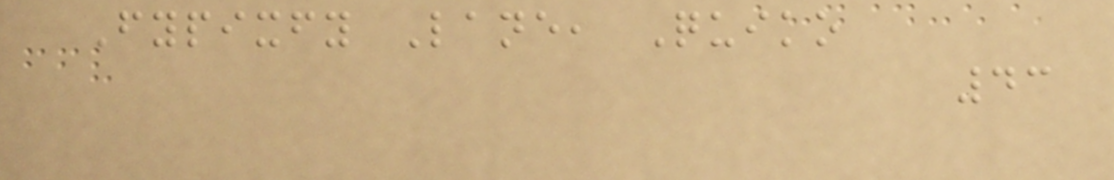Fypixfy Lane, Quiko
43
